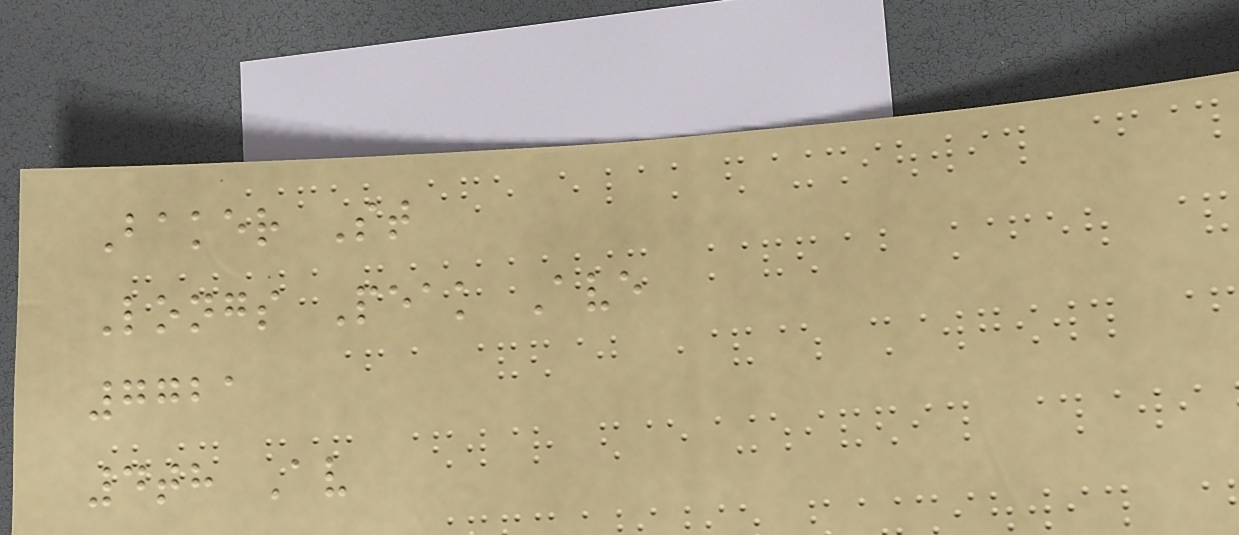Baker St
Longs Peak Ave
7721
4th Av
